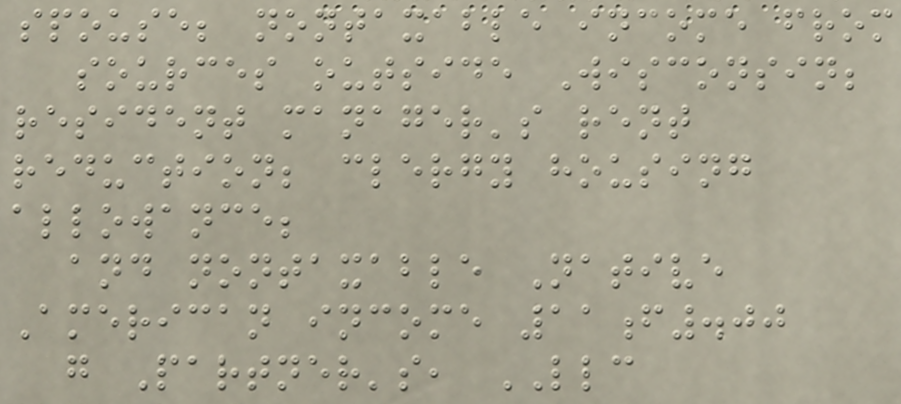spouse; nontaxable income from
sources outside Wisconsin;
resident manager's rent
reduction; clergy housing
allowance;
and nontaxable Native
American income 11f.00
g Partner's, LLC
